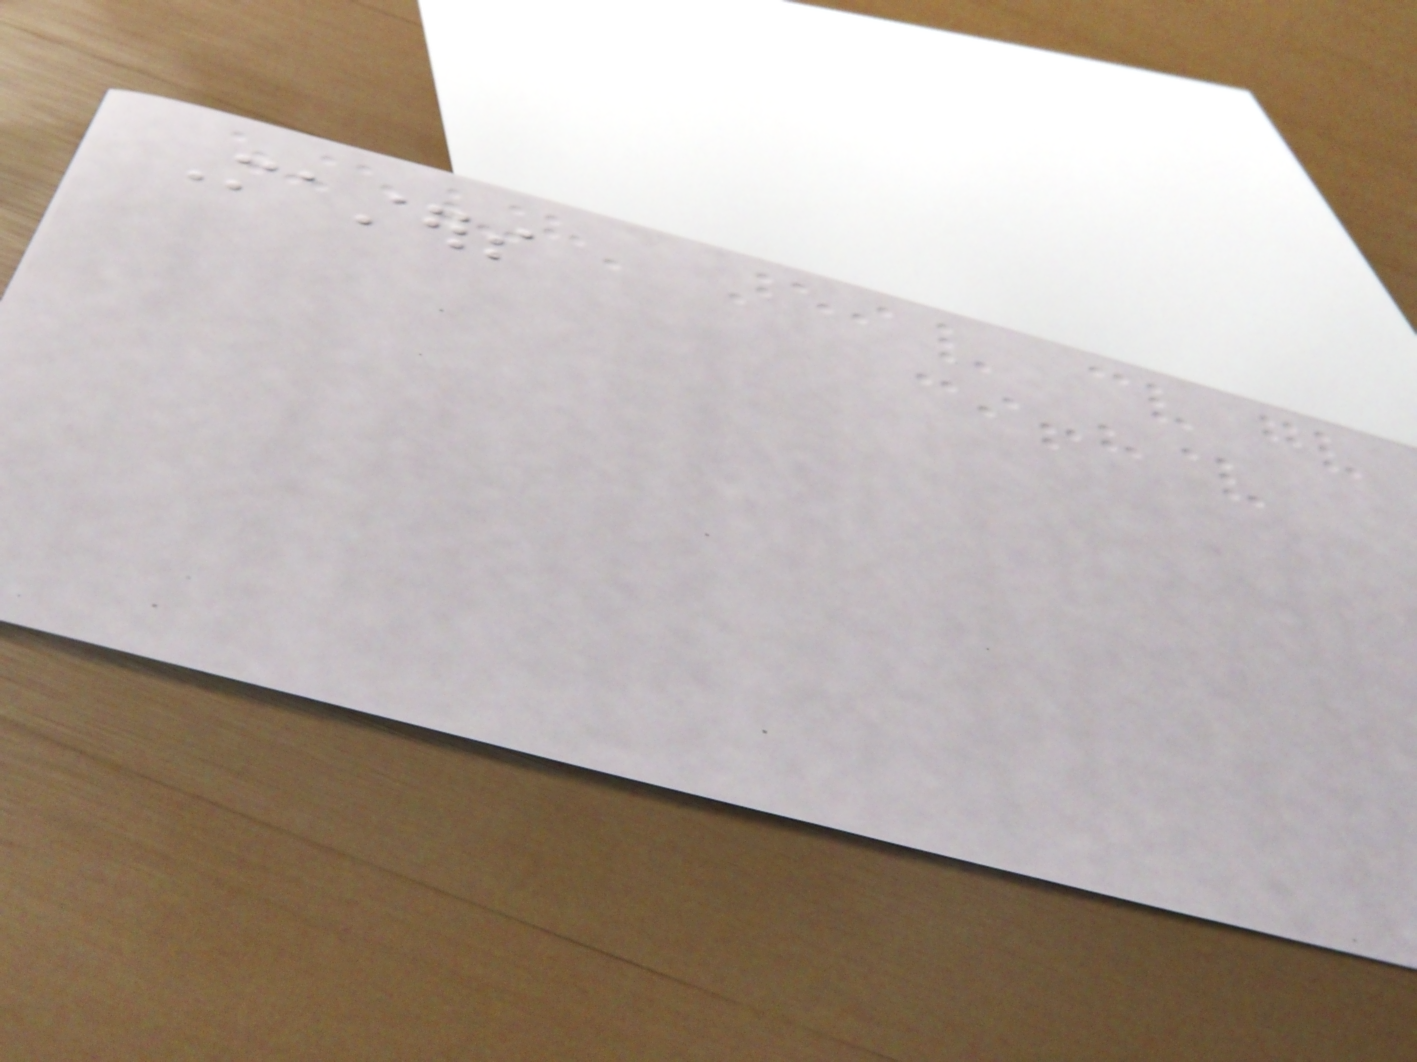Masters
